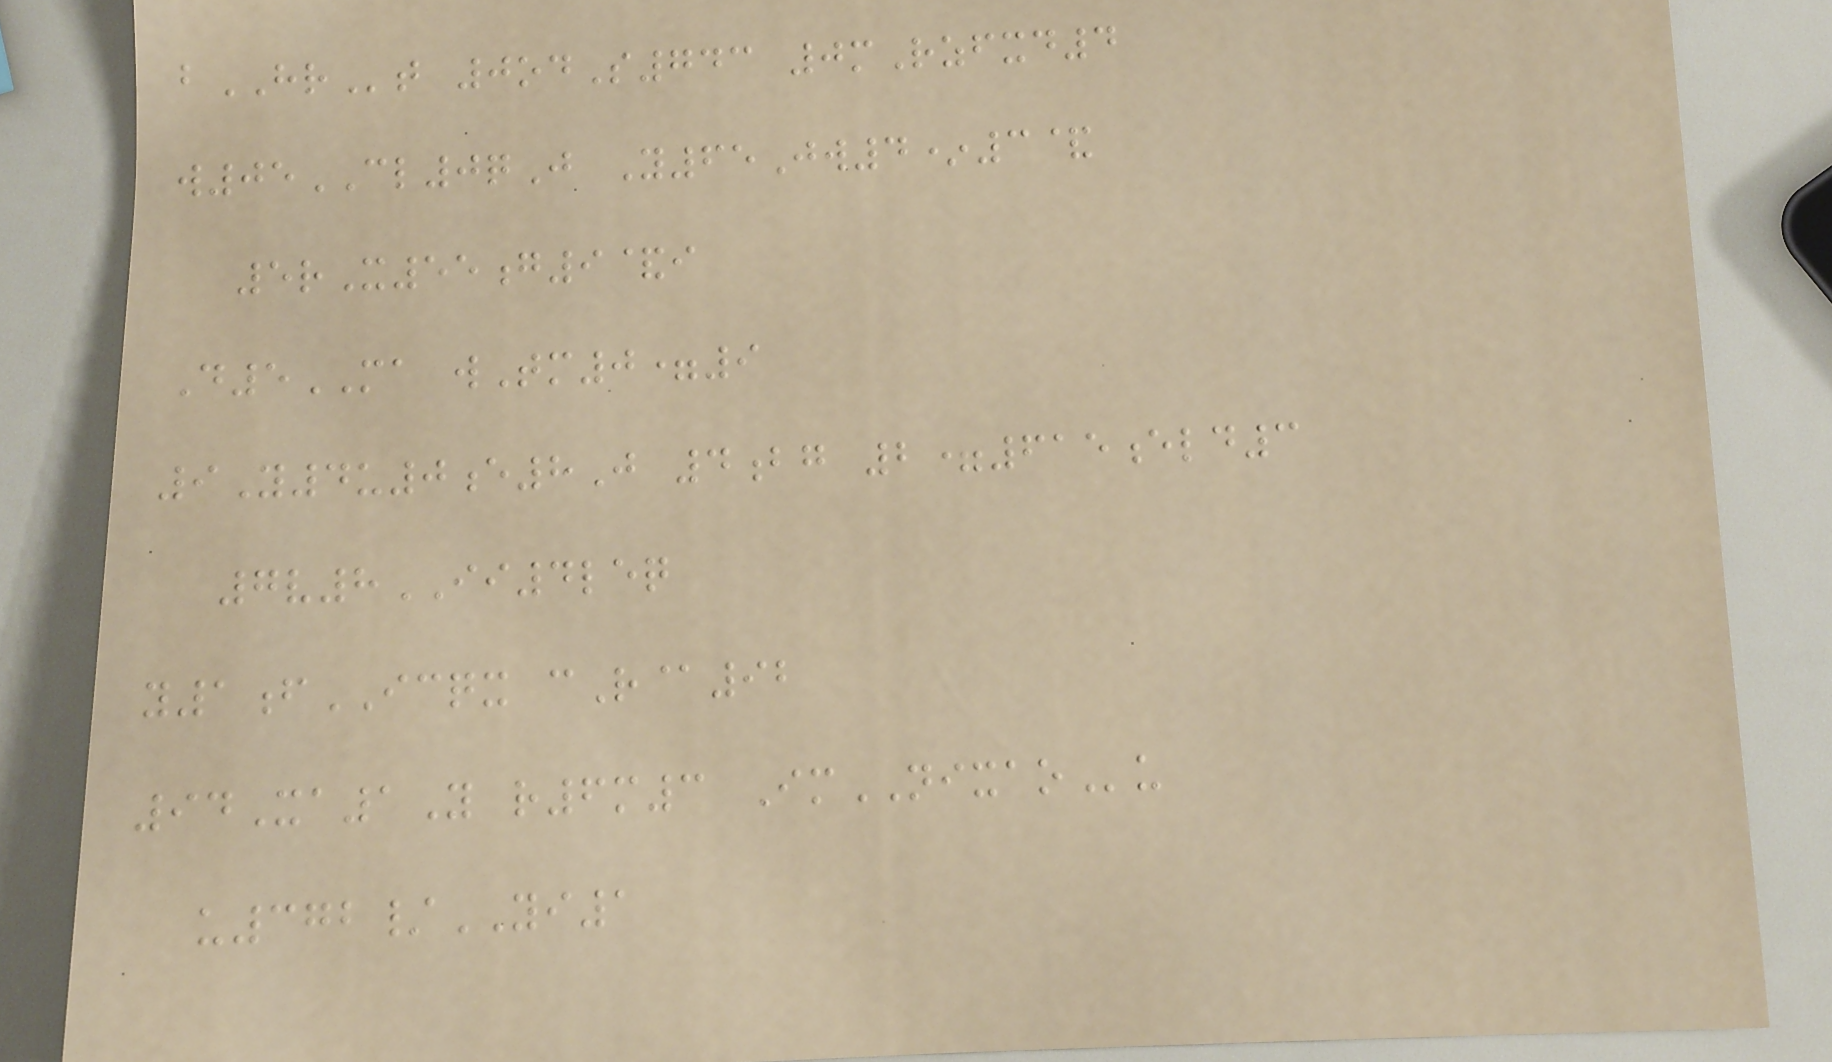bHRt 0odS743 0mRzfxd4
w05CL0qJ Y65Jw4*3&
5rX55g9&i
D5MA wTm0=9
9Y4u0e8J 4bg 2=615eld3
7v8II4leq
y1fICQX cR@92
94Xa1Y r6m3 ImNIXAOu
u372/YI1
